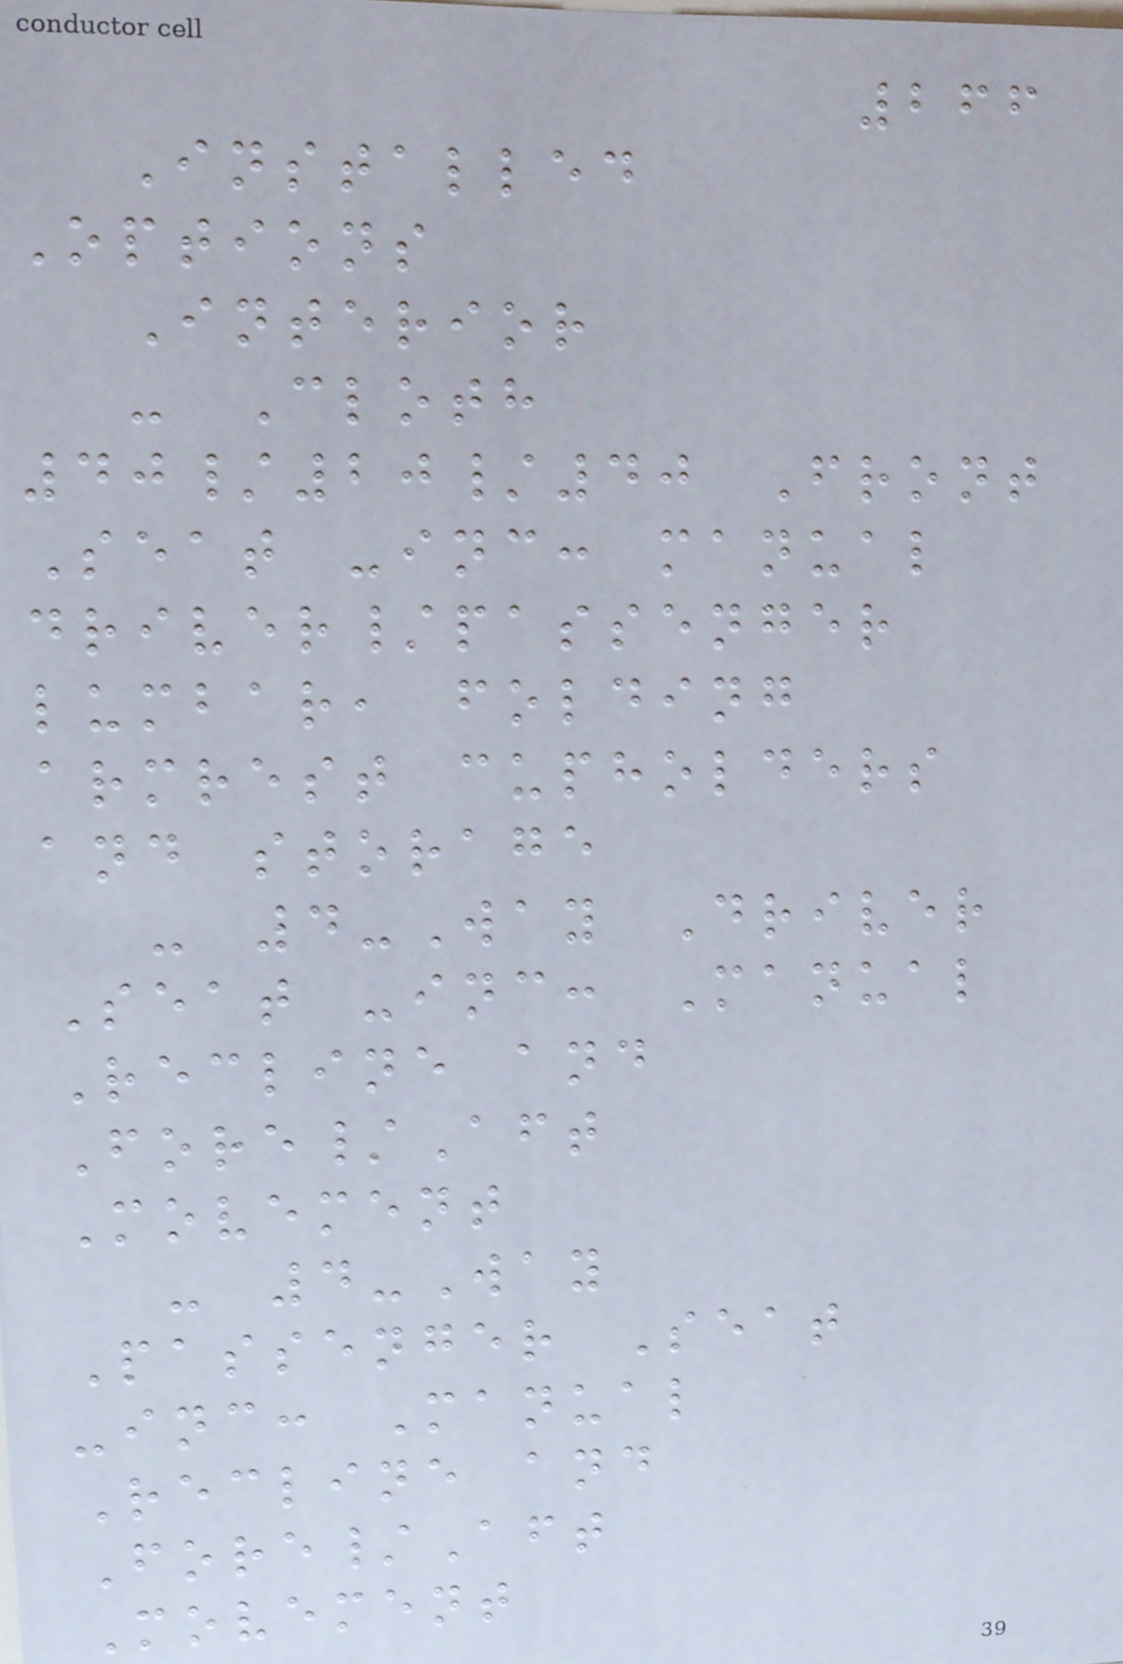266
Installed
Options
Interior
- Cloth
40/20/40 Front
Seat -inc: manual
driver/passenger
lumbar, folding
armrest cupholders
and storage
- 4-Way Driver
Seat -inc: Manual
Recline and
Fore/Aft
Movement
- 4-Way
Passenger Seat
-inc: Manual
Recline and
Fore/Aft
Movement
